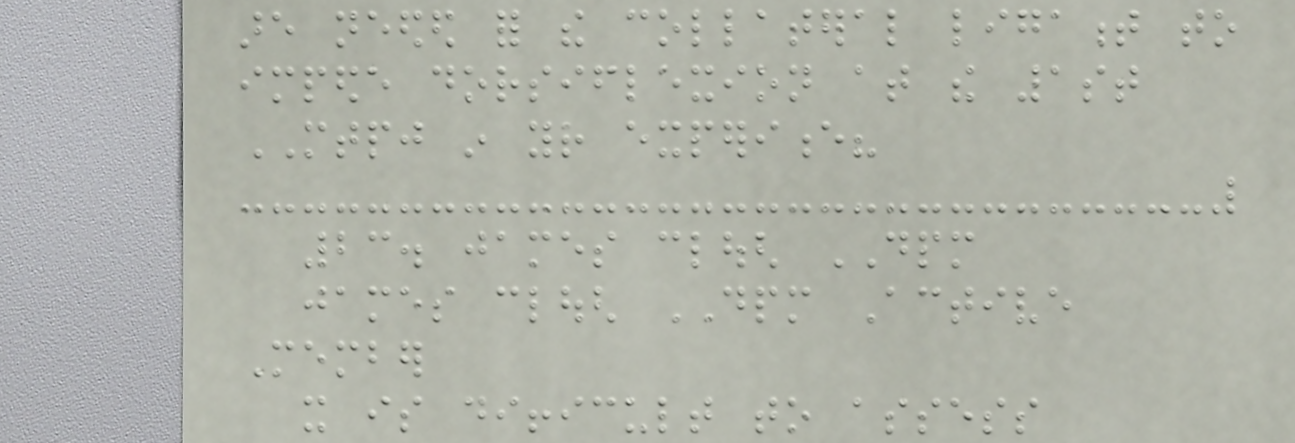are needed for the collateral ligament to
impede dorsiflexion at the 1st
MTPJ in your experience?
23. james clough DPM
james clough DPM Active
Member
it is difficult to assess
